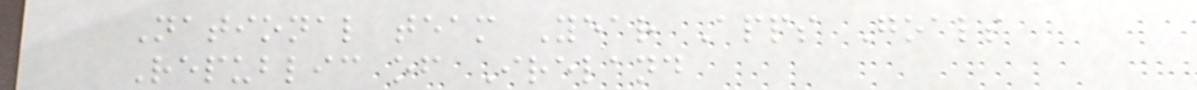National team Year Apps Goals
Republic of Ireland
